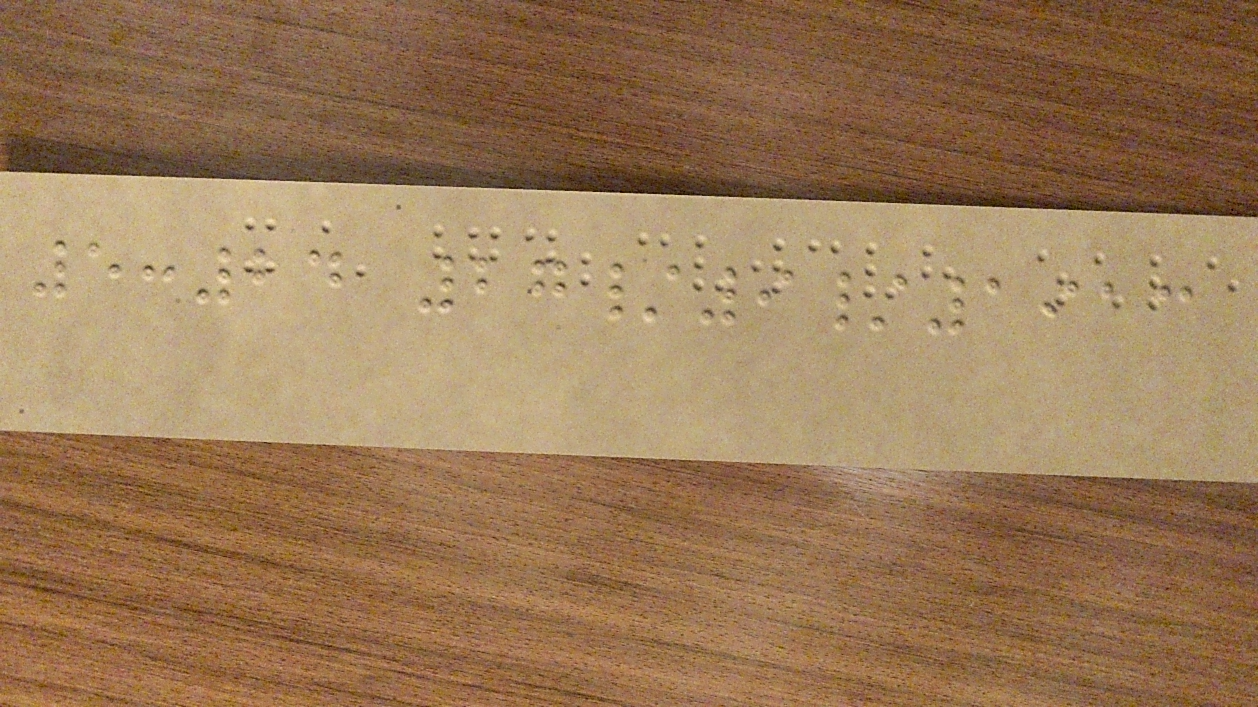5:24 27/9/1913
